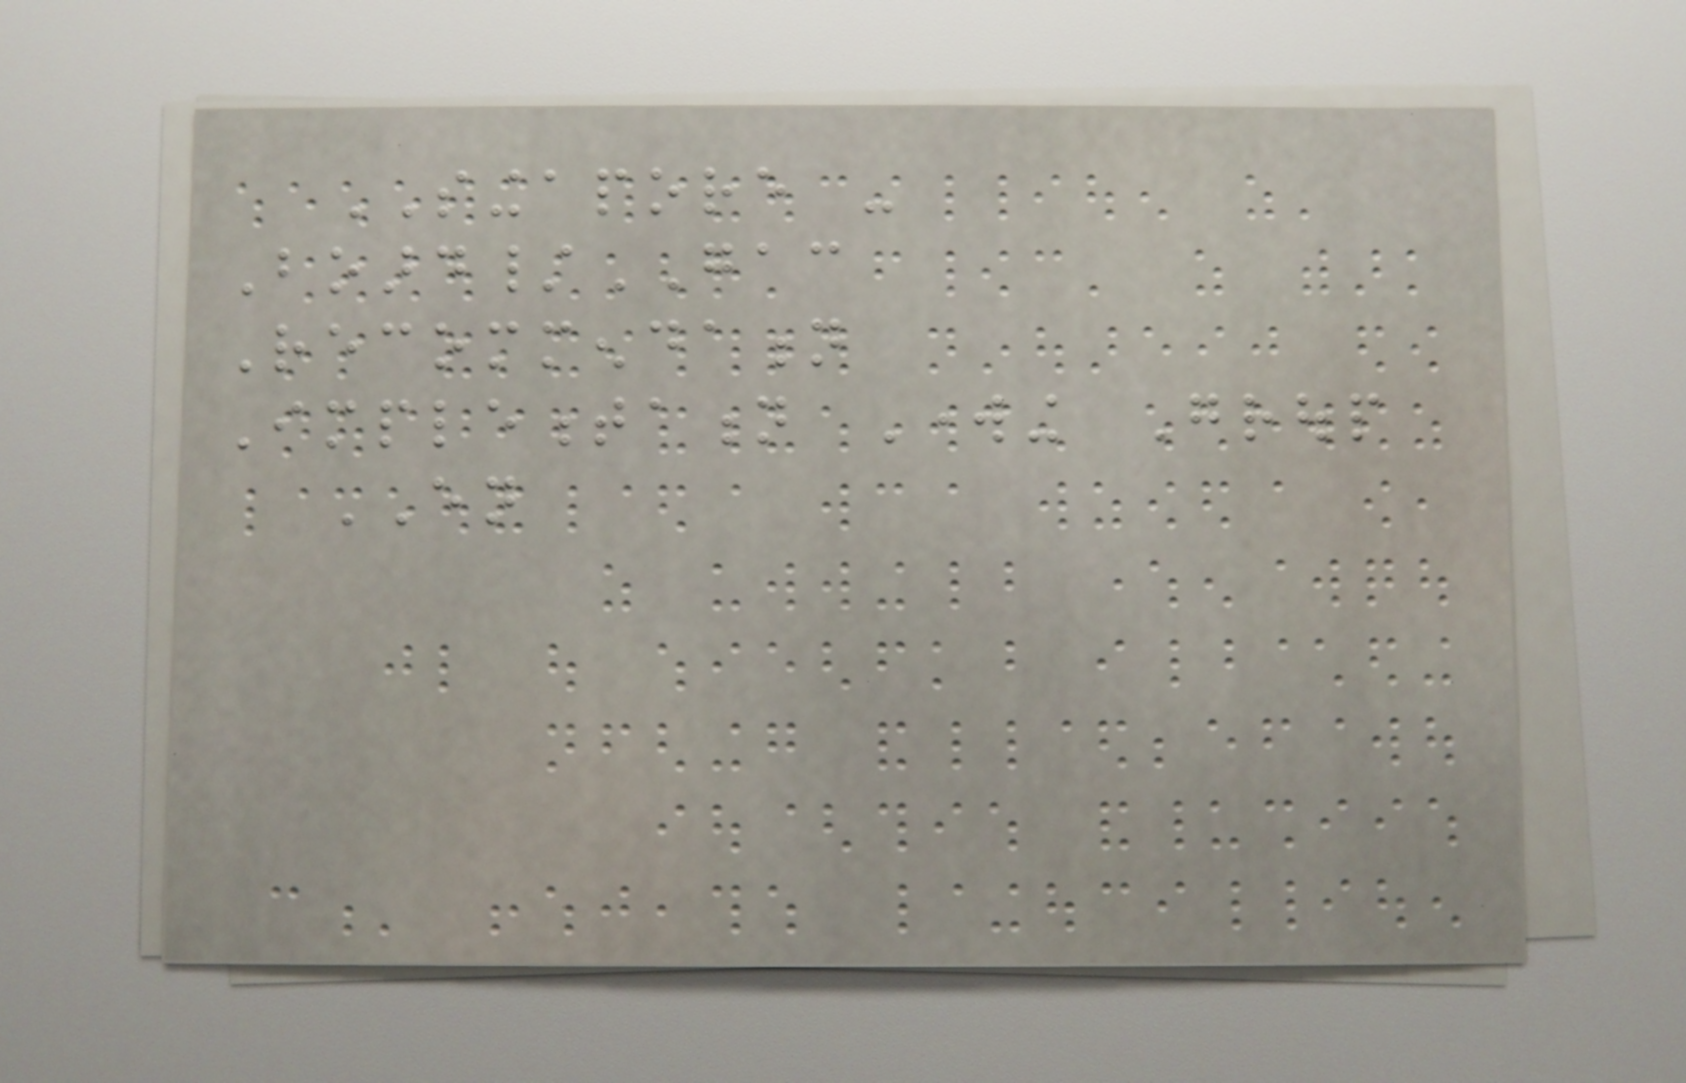SINGAPORE -
Board/GAC
Recommendation
Implementation Working Group
EN
